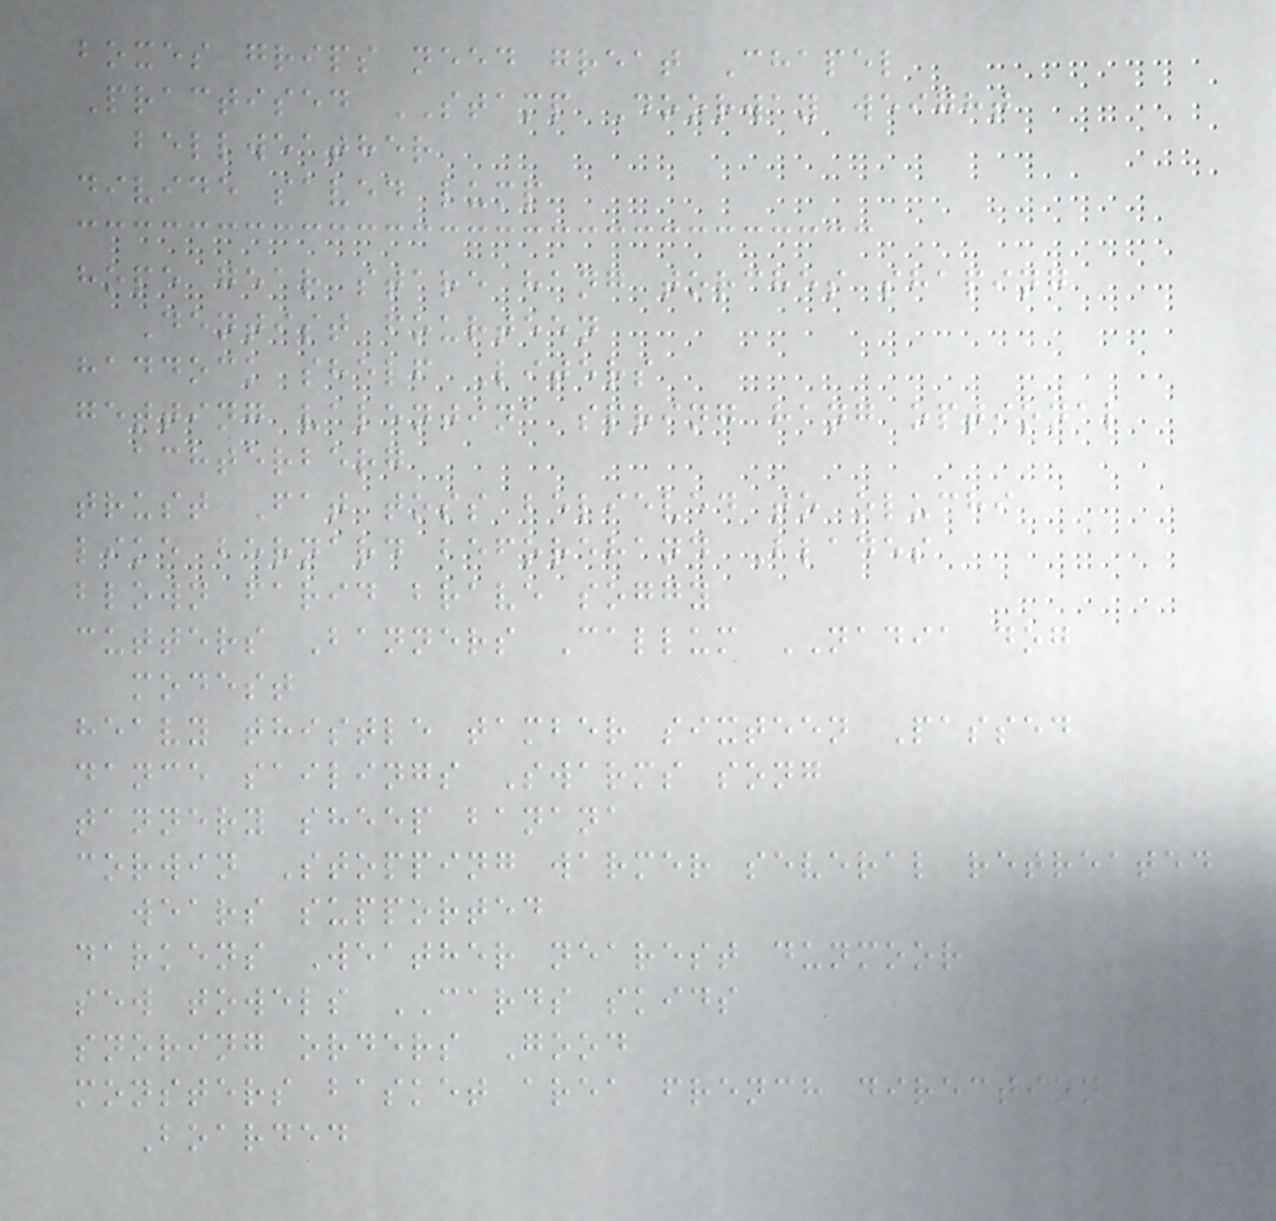boxes grips need great Chapel
Practised STAMP Doorway weight
bellweather
divide saved lump
hope gear stare hang torches shaping
Dentist fourteen
haddock shelf Liters
getting valentina spring hang optional
achterberg
trust Fat toss believed to oluchi
like bernard beforehand Blades
blown farid brave soggy
cutters Banners Callum NADIA dog
modest
heavy thistle tamber sixteen Passed
dance sailings Swarms song
tannery sheep banana
corwin Stopping warmer several retreated
wears supported
darkens Weather nearest dunmoor
sew towels CARDS skids
snoring orders Good
monsters basket area french direction
Boarded
